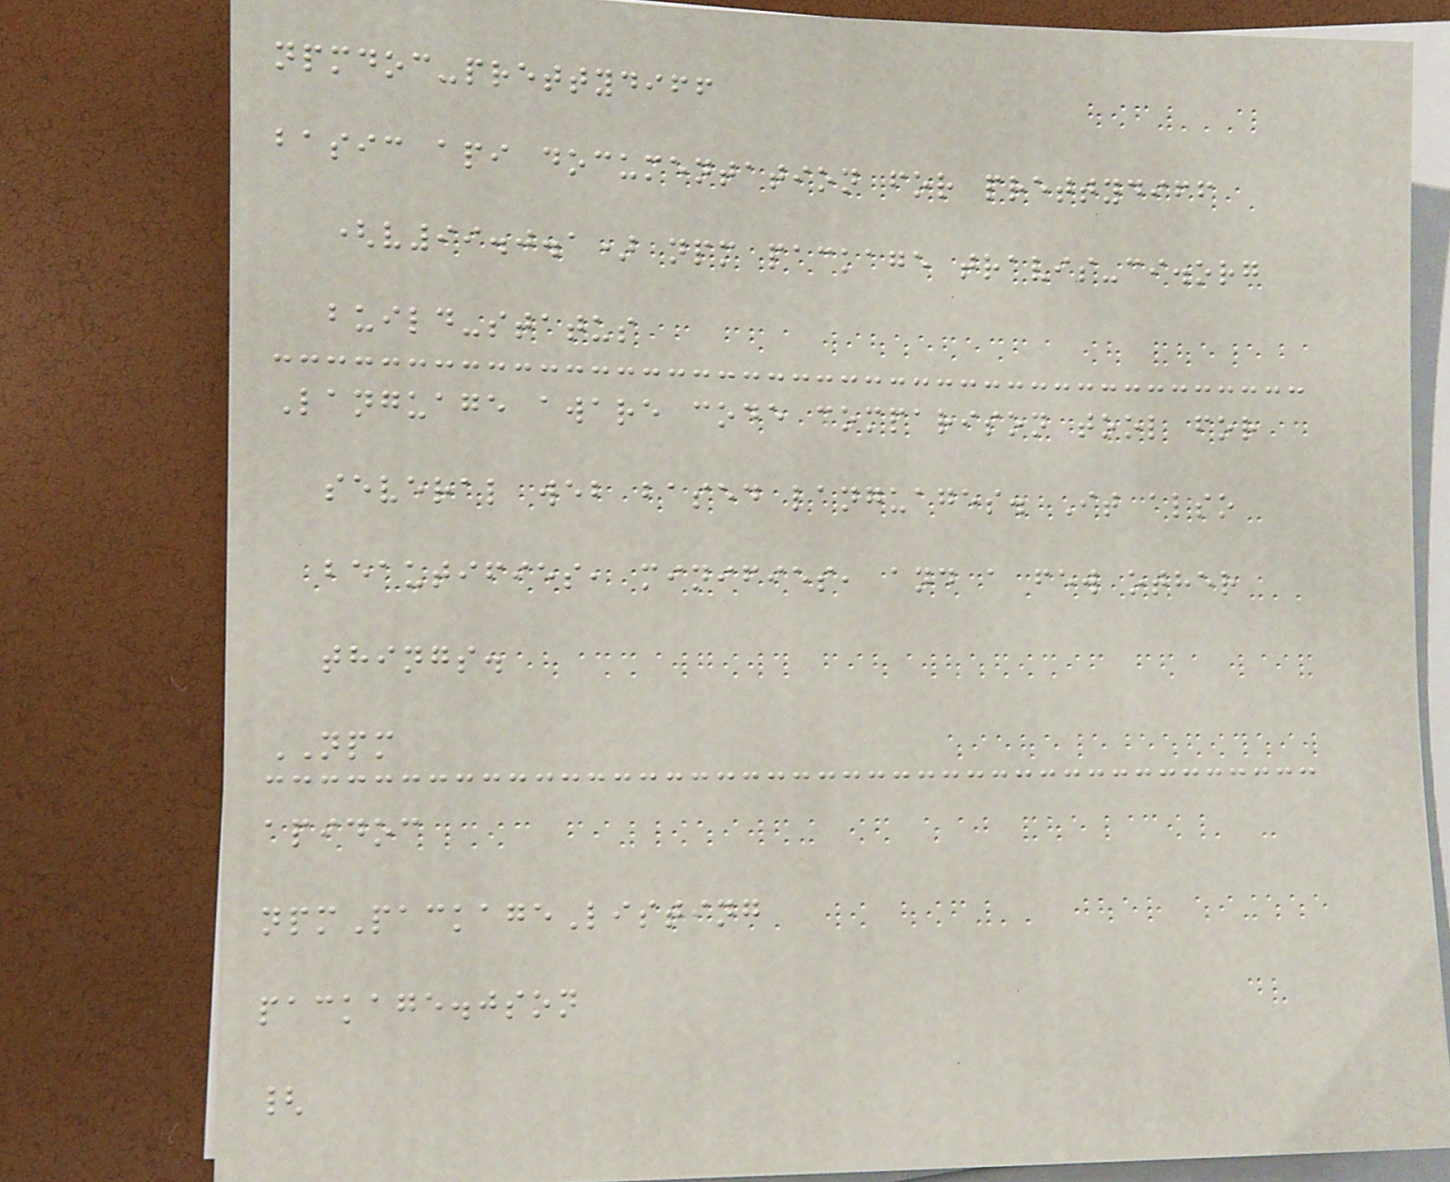npmdoc-prettydiff
basic api documentation for prettydiff
(v99.0.1) npm package travis-ci.org
build-status
Language aware code comparison tool for
several web based languages. It also
beautifies, minifies, and a few other
things.
NPM
apidoc
npmPackageListing
package.json
{
